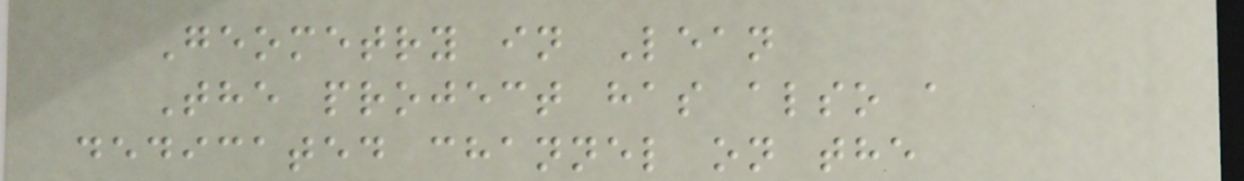Geometry in Lean
The project has also a
dedicated channel on the
